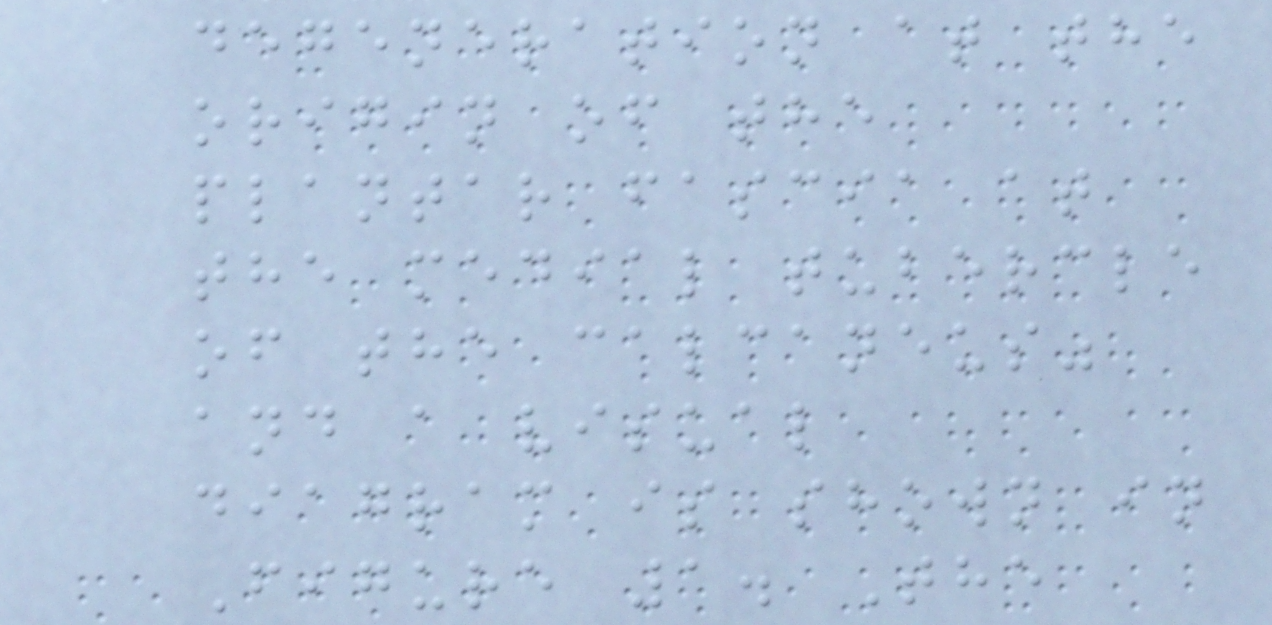degeneration at the
origin of the
plantar fascia at
the medial tubercle
of the calcaneus"
and a visual
diagram is shown in
Figure 1. The
